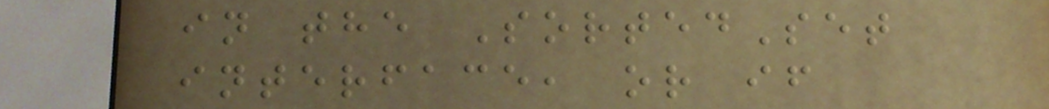in the SortedSet
interface, or if
